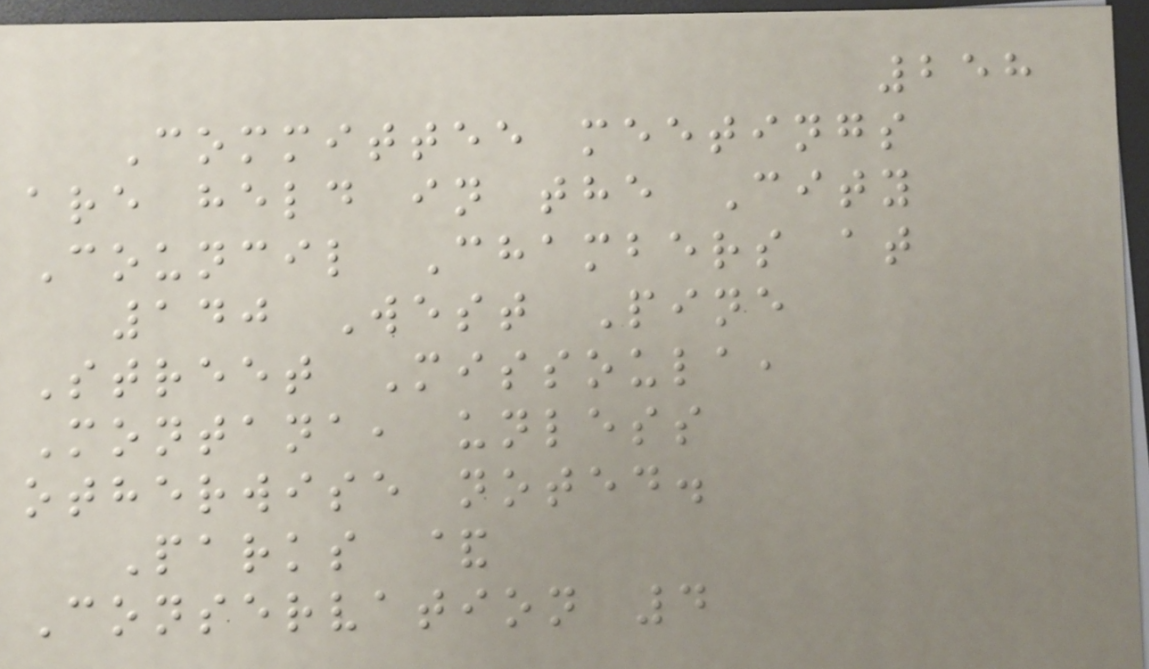258
Committee meetings
are held in the City
Council Chambers at
140 West Pine
Street Missoula,
Montana, unless
otherwise noted.
Parks &
Conservation 4
